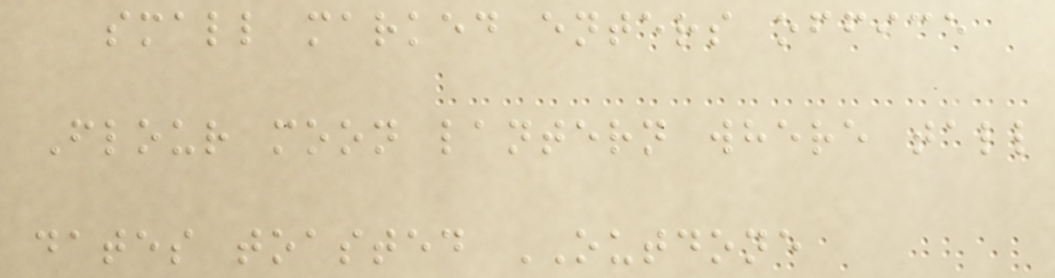small marked enters office
Flour moon lantern where tall
dates toasted OUTDONE
